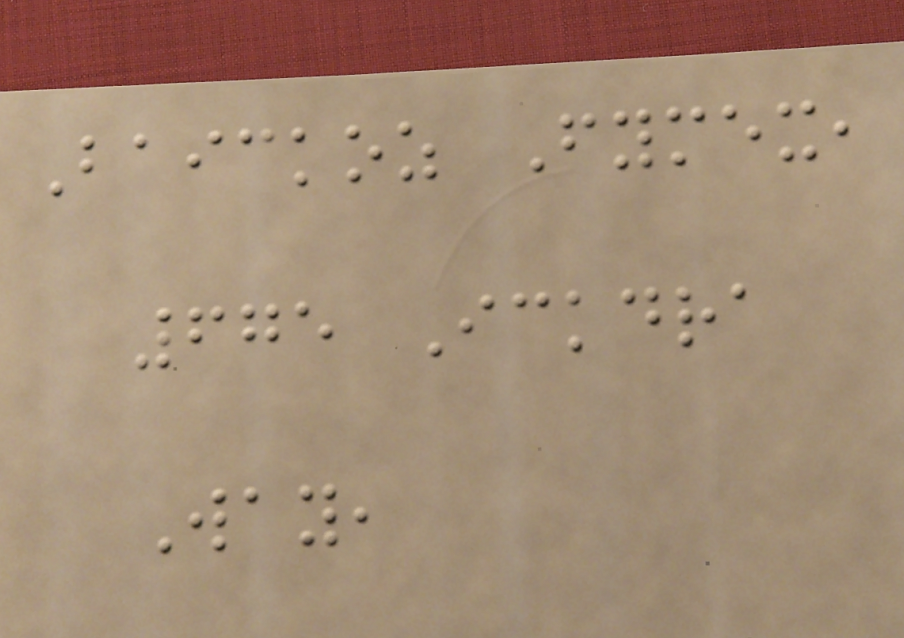Baickoz Fymex,
675 Ickdra
Way,
